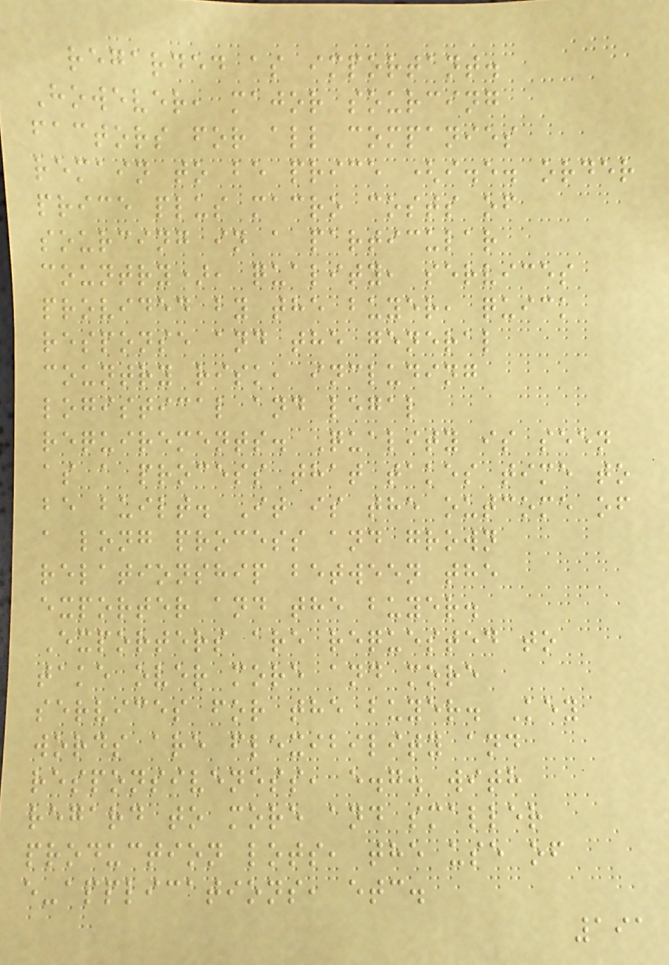regarded as important.
However, major sourcing
factors for all companies
remain to be price (i.e. order
price plus macro costs of
sourcing in a particular
country), quality, services
provided by the buyer, quick
response and the general
country risk, including
logistical and legal
requirements. Quality is seen
as a process that takes time to
be built. It is the outcome of
a long process and grown
relationship between the
exporter and the buyer.
Exporters are requested to
take over more and more
services for the buyer. Key
words are flexibility and
responsiveness, e.g. with
regard to more and smaller
production lots, the use of
e-applications, etc.
191
